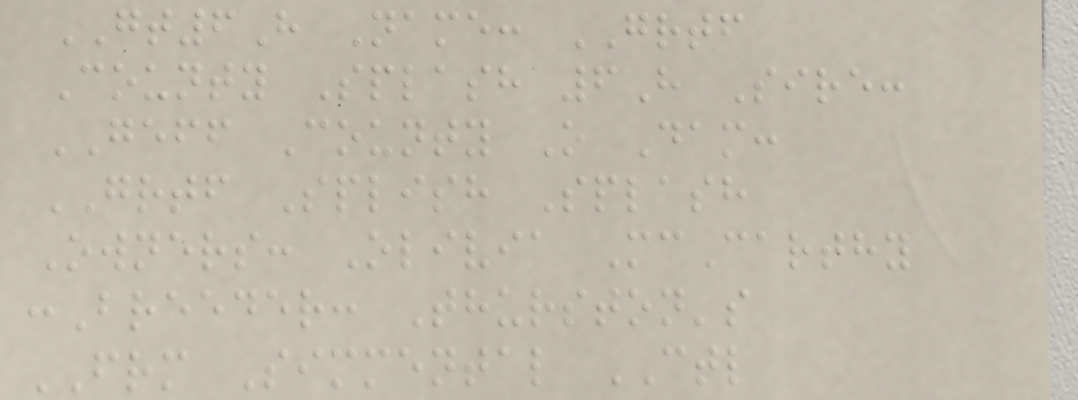GT6H Name: GRTF
County Splash 6H Sire:
GEFF County O Dam:
GRTF Splish Splash
Owners: Olivia McCarthy
:Breeder: Thurston's
FRM Simmental CTL
